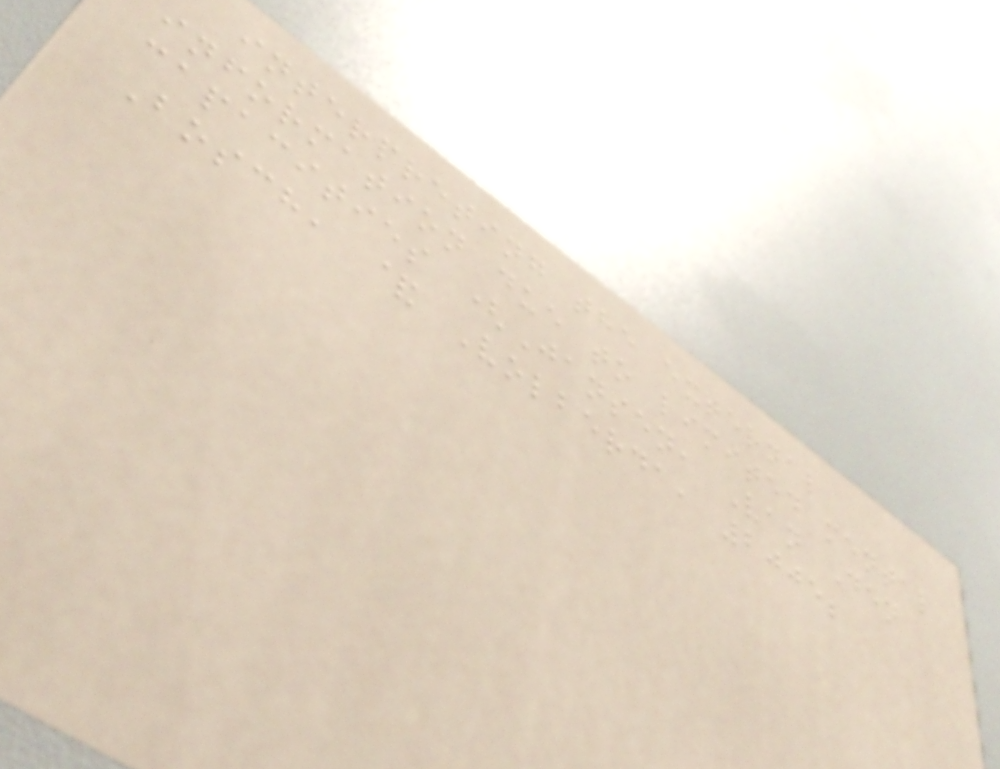interpreting the external
information due to limited mental
capacities (Jansen, Van Den
Bosch, & Volberda, 2005;
